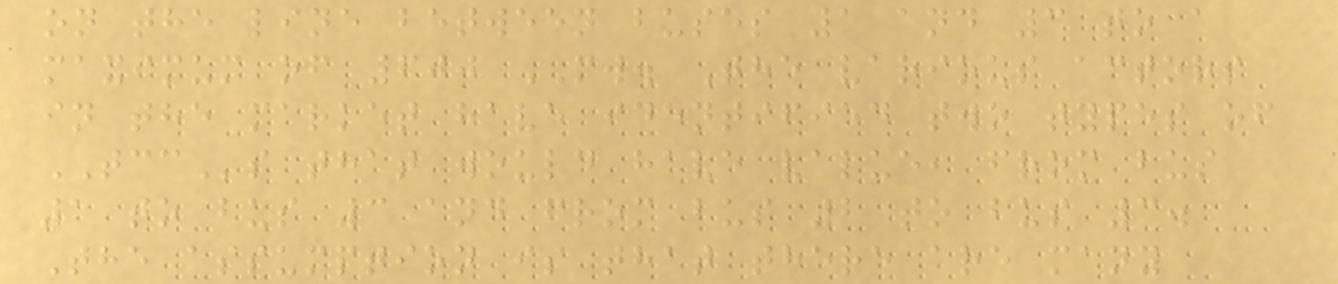on the line between buses 1 and 3 to a
maximum of 600 MW. The various actors
in the market have identified two types of
TCCs that would have value, from bus
1 to bus 3 and from bus 2 to bus 3.
The assumption is that there are many
